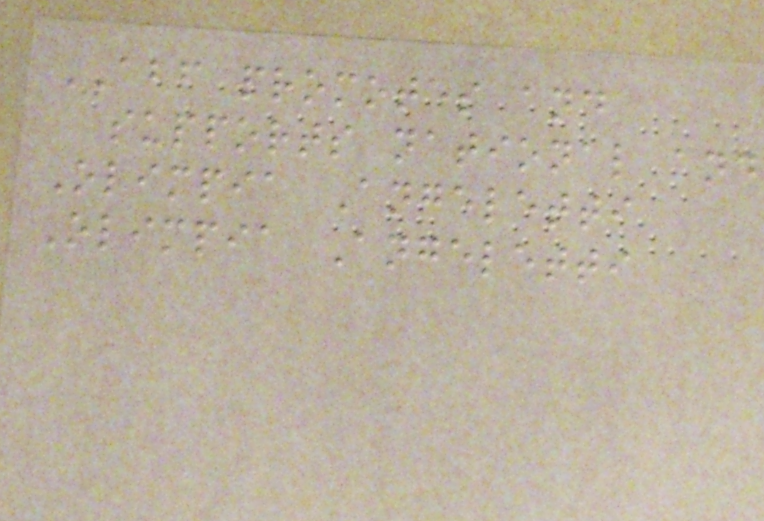ABF promotes and
supports national and
Olimpia Angeletti
Olimpia Angeletti
